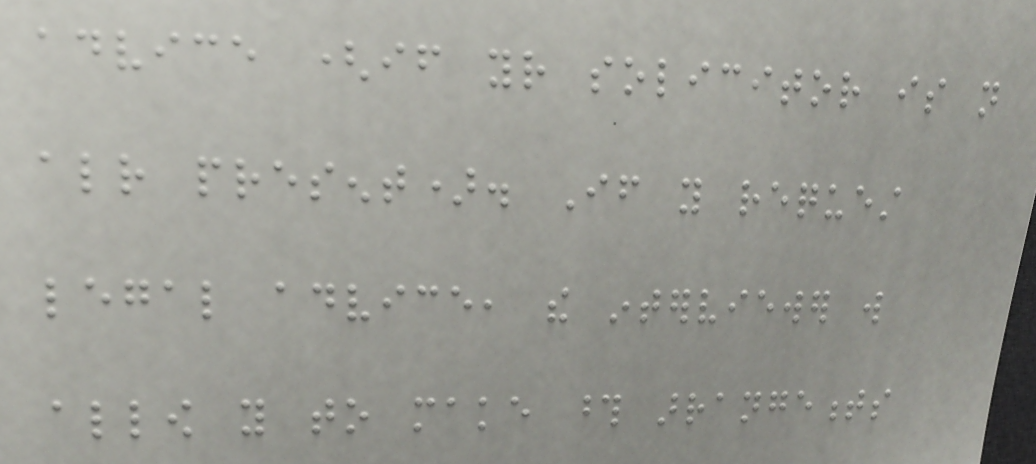advice (if your solicitor is not
already present). If you request
legal advice, the interviewer will
allow you to make those arrangements
